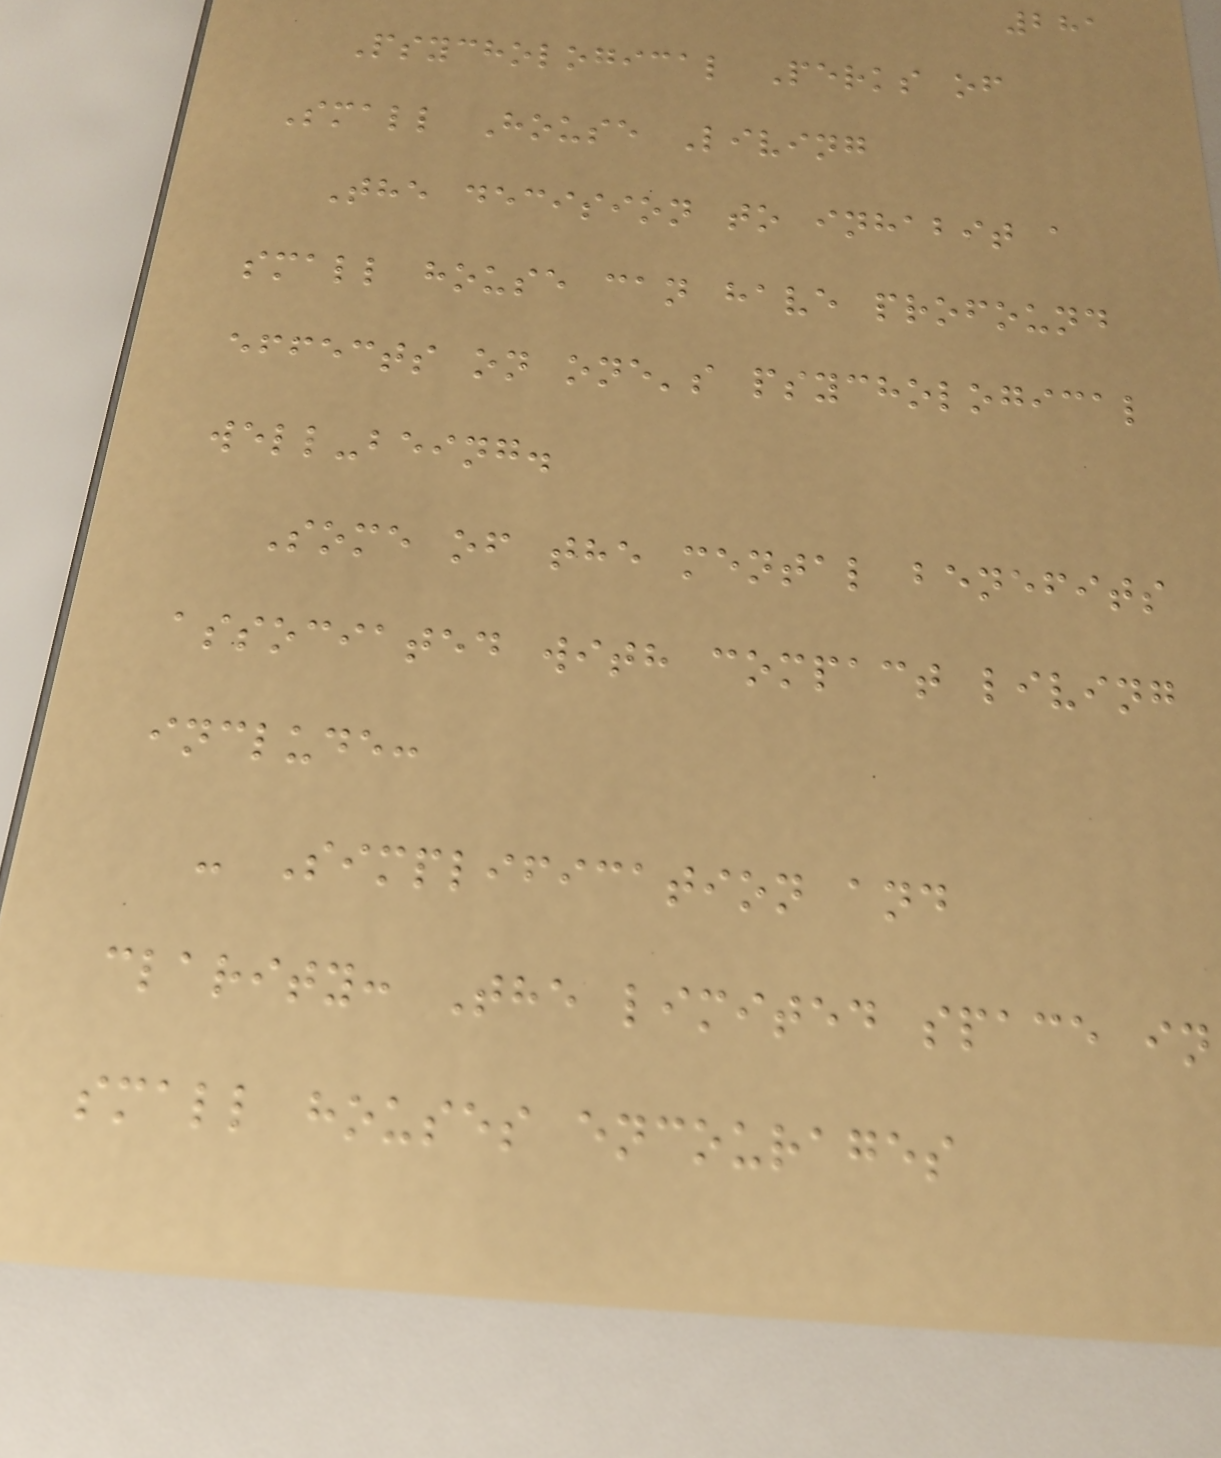281
Psychological Perks of
Small House Living
The decision to inhabit a
small house can have profound
effects on one's psychological
well-being.
Some of the mental benefits
associated with compact living
include:
- Simplification and
clarity: The limited space in
small houses encourages
